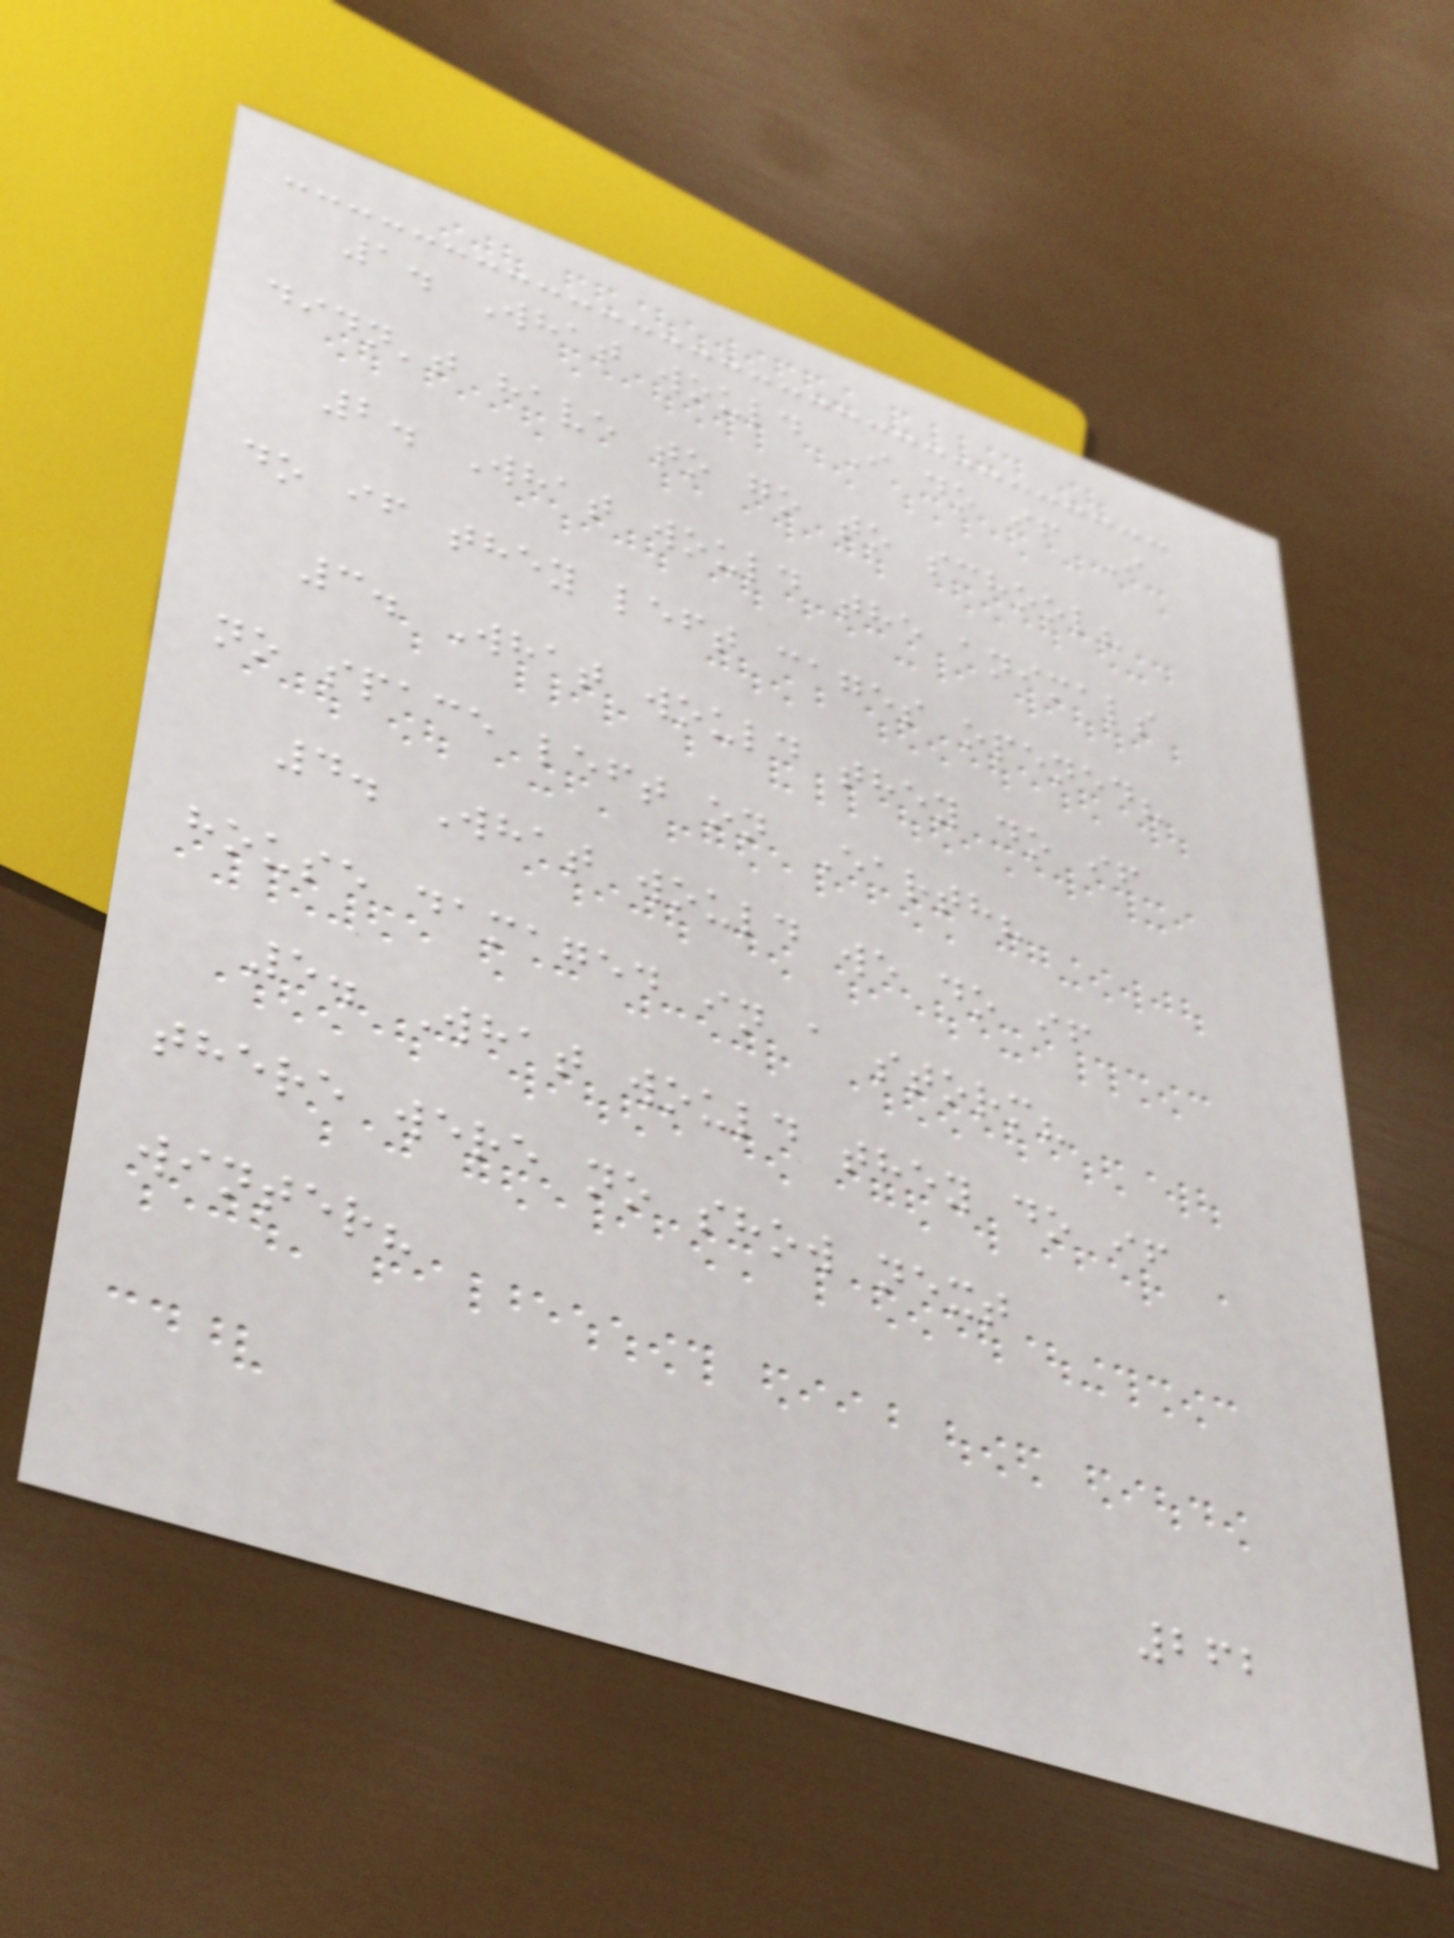1. What would I do if I
didn't have to go to school?
2. What would the animals
do if they left cages opened?
3. What would they do if
no space left on Earth?
4. What would we do if
house damaged in a storm?
5. What would they do if
there were no show next
winter?
262
